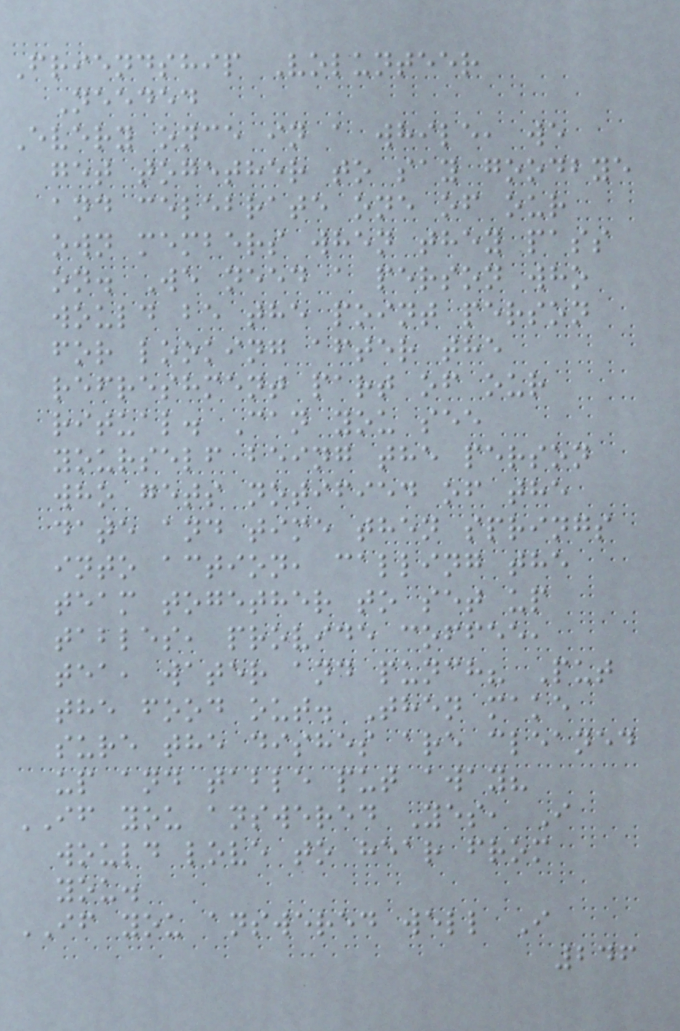Friendship Volunteer
Needed
Every once in a while, we
get together to say goodbye
and celebrate one of our
own members when they pass
on. We need a person who
would be the point person
for looking after the
refreshment part of our
ritual. Can you see
yourself being the person
who gets notified of the
date and time then springs
into action, calling the
team together to set up
tables, provide coffee,
tea, water and punch? Put
the food out. Then make
sure the dishes are cleaned
up and table put away?
IF you answered Yes, I
would love to hear from
you.
IF you answered well I
246
